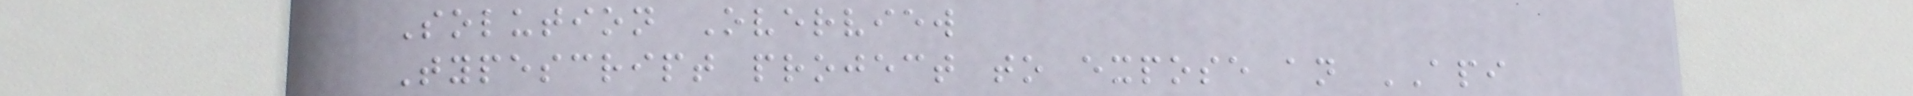Solution Overview
Typescript project to expose an API
